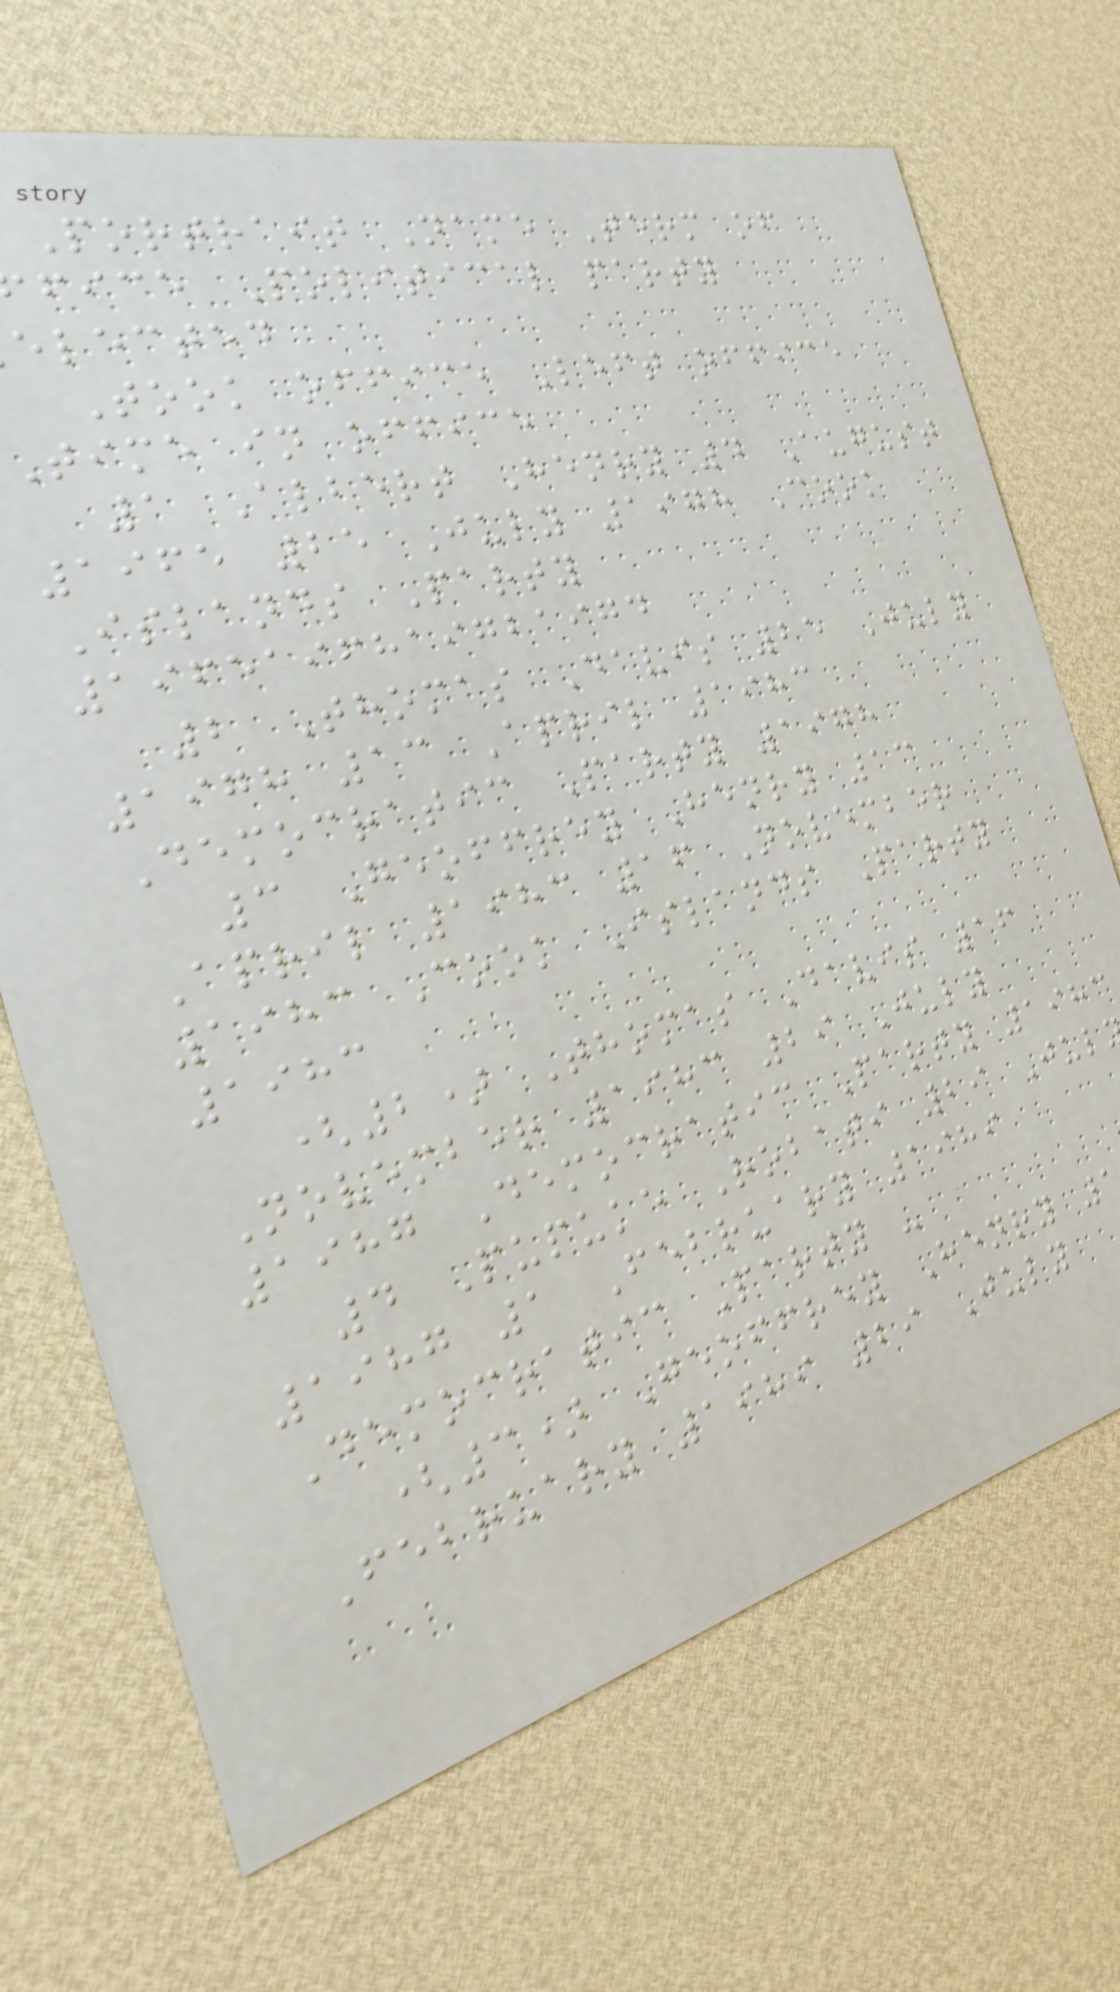Portrait Name Term of
fice Political party
elected
Took office Left office
Time in office
1 Albert Henry 4 August
1965 25 July 1978 Cook
Islands Party
1965196819721974
2 Thomas Davis 25 July
1978 13 April 1983
Democratic Party 1978
3 Geoffrey Henry 13
April 1983 16 November
1983 Cook Islands Party
1983
(2) Thomas Davis 16
November 1983 29 July
1987 Democratic Party 1983
4 Pupuke Robati 29 Jul
1987 1 February 1989
Democratic Party -
(3) Geoffrey Henry
February 1989 29 July
